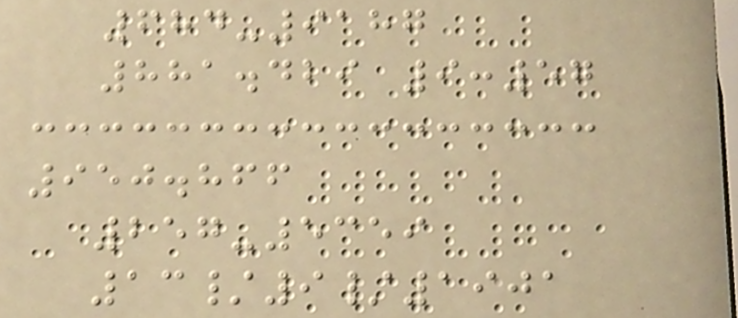684-9187
881.429 9:57
950.866
257-5359
13/9/1901
